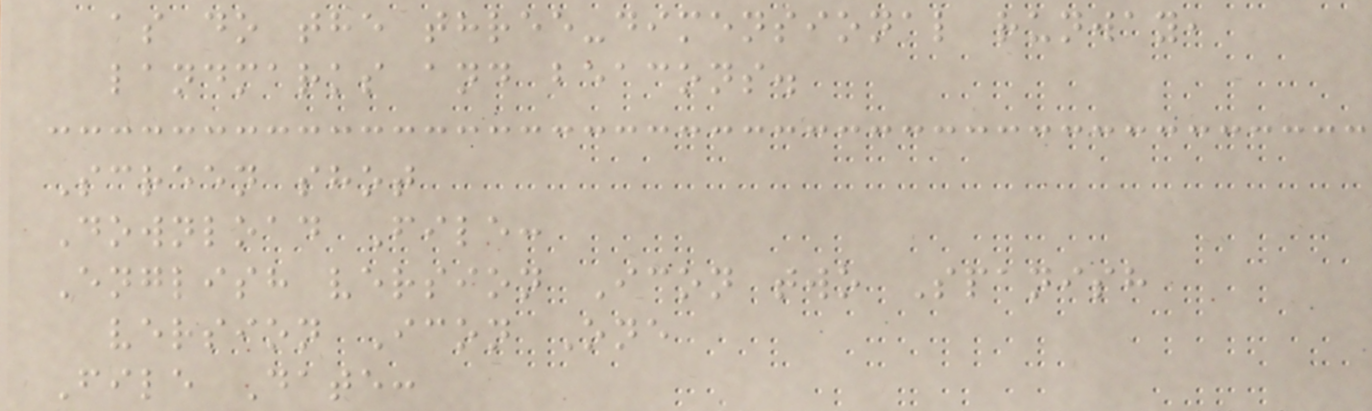as do the three-dimensional runway,
landmarks and beacons.
Screen shot
Download File:
English version Icon two Spanish
version Icon One
File Date:
